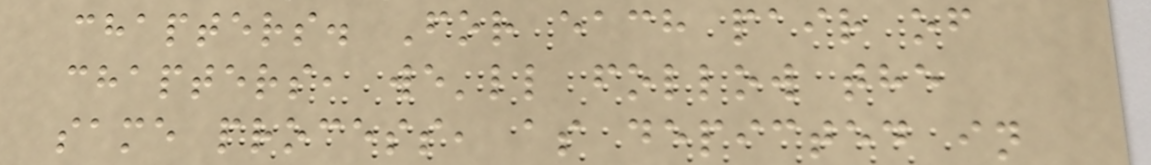chapters. For each pair of
chapters, we'll follow the
same process, as depicted in
